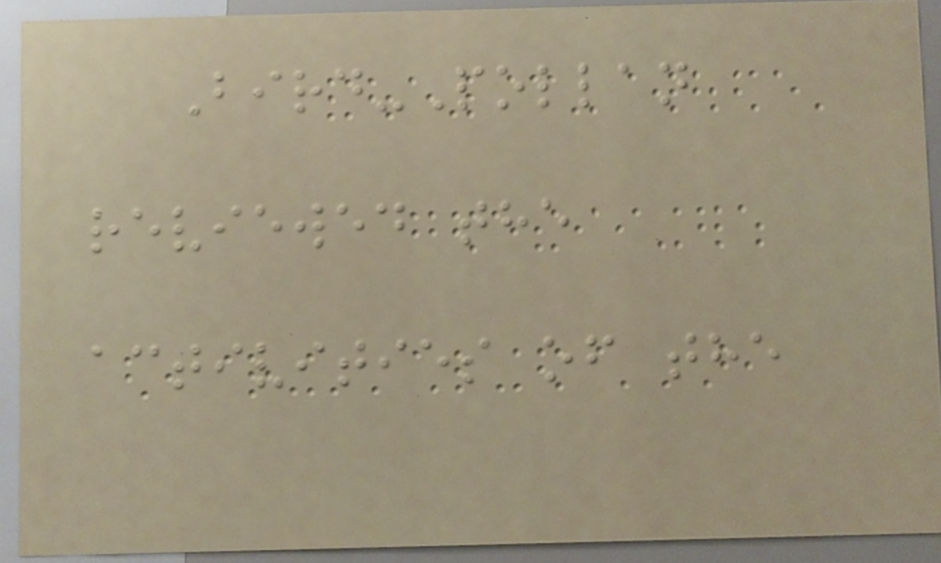Bird-Pollan
reviewed the
activities of the
